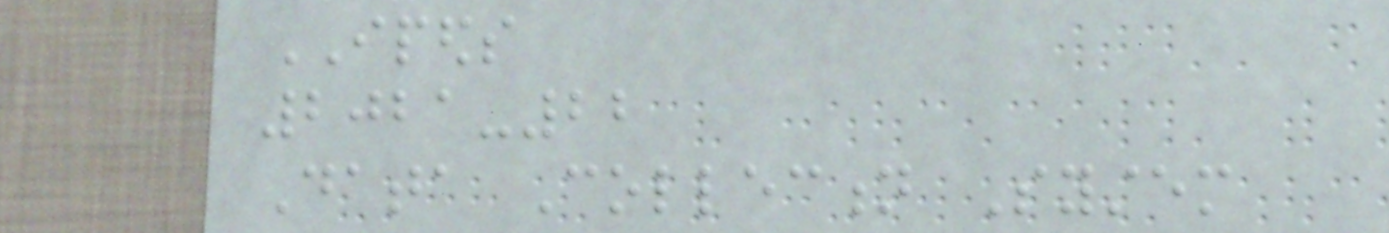IPEDS
2021-22
Data Collection System
